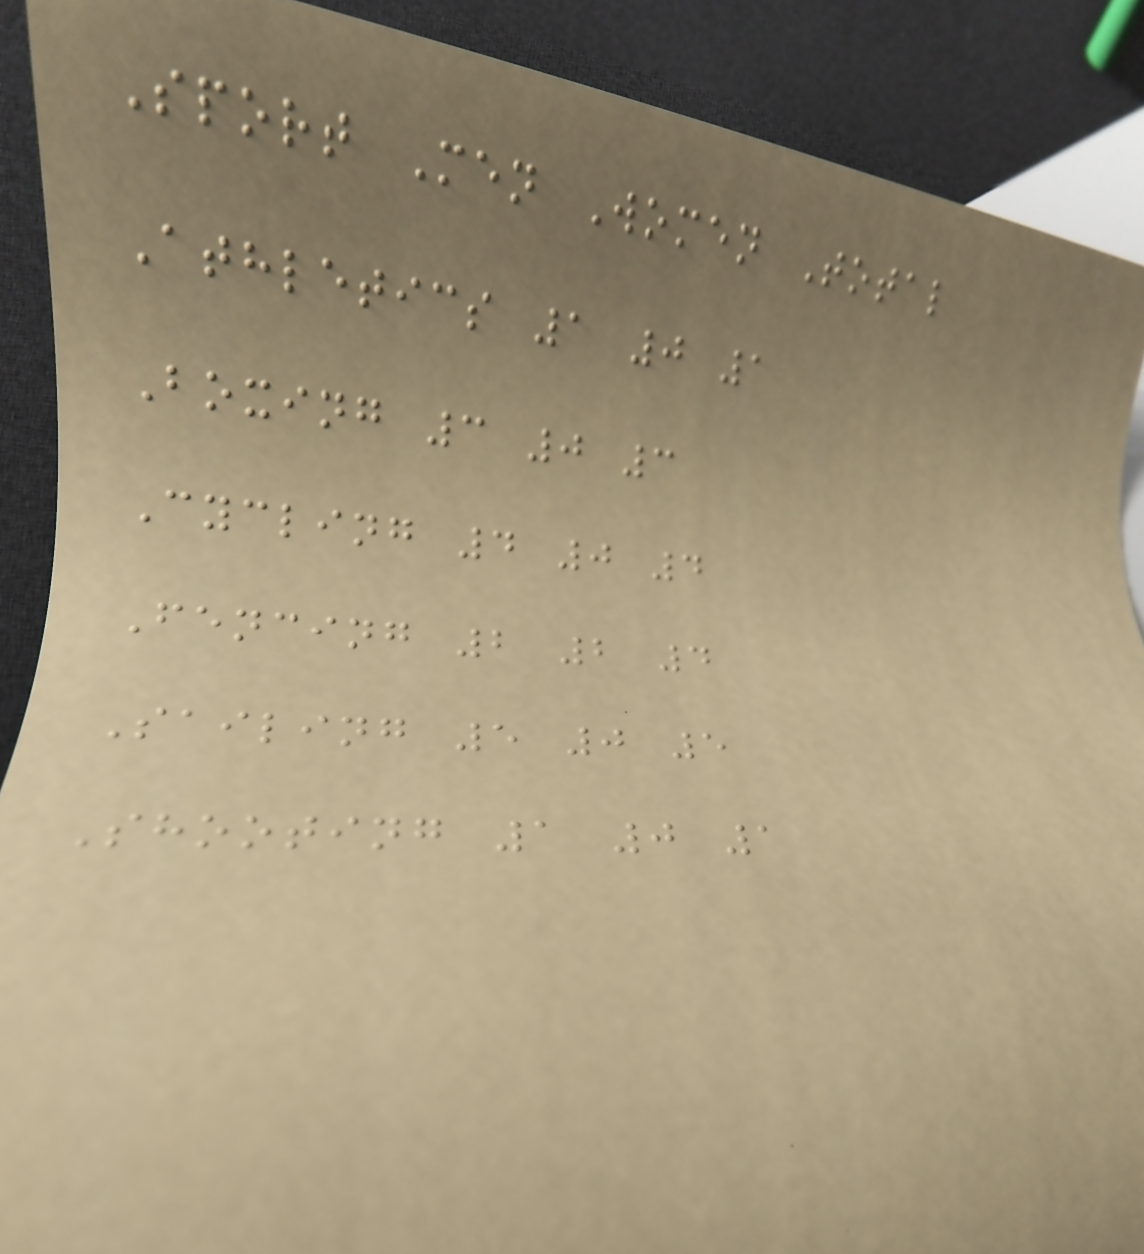Sport Men Women Total
Athletics 1 0 1
Boxing 3 0 3
Cycling 4 0 4
Fencing 2 2 4
Sailing 5 0 5
Shooting 1 0 1
